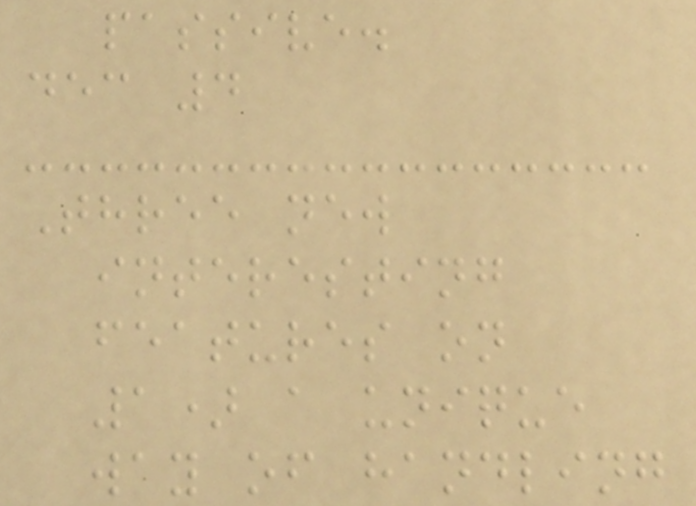passive.
dec 4
Three new
interesting
features on
1) a unique
way of handling
